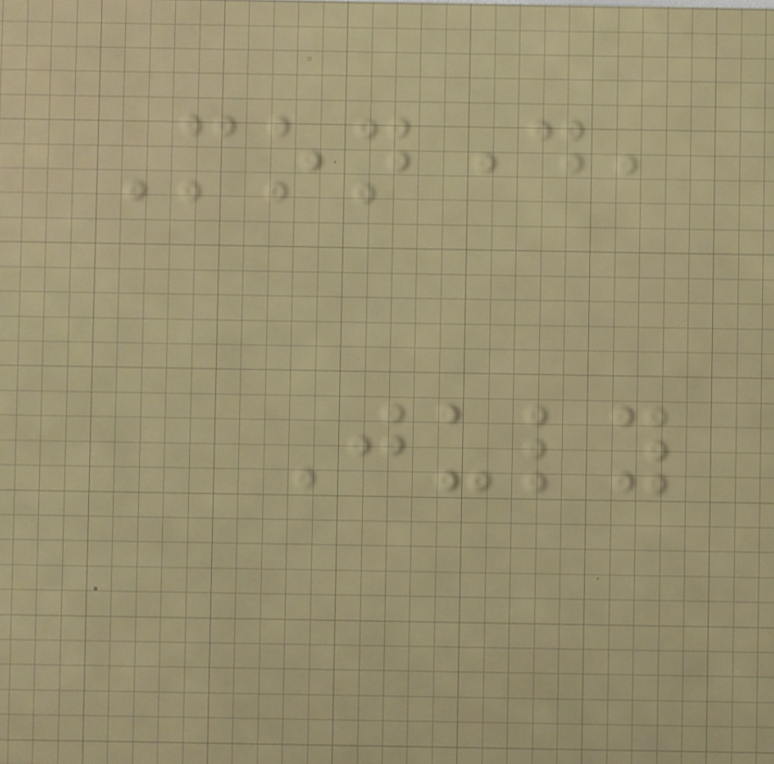Monday,
July
